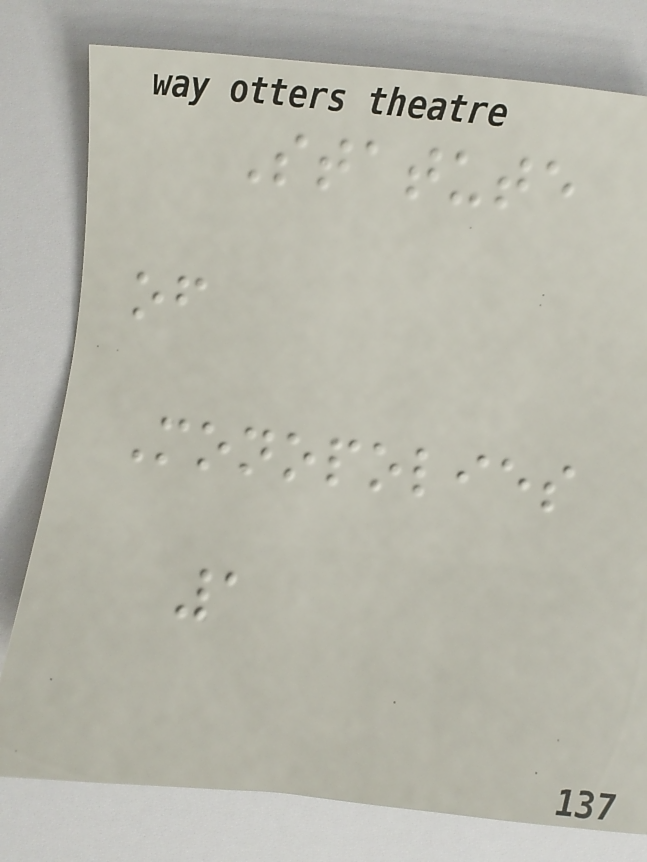Statute
of
Monopolies
1
